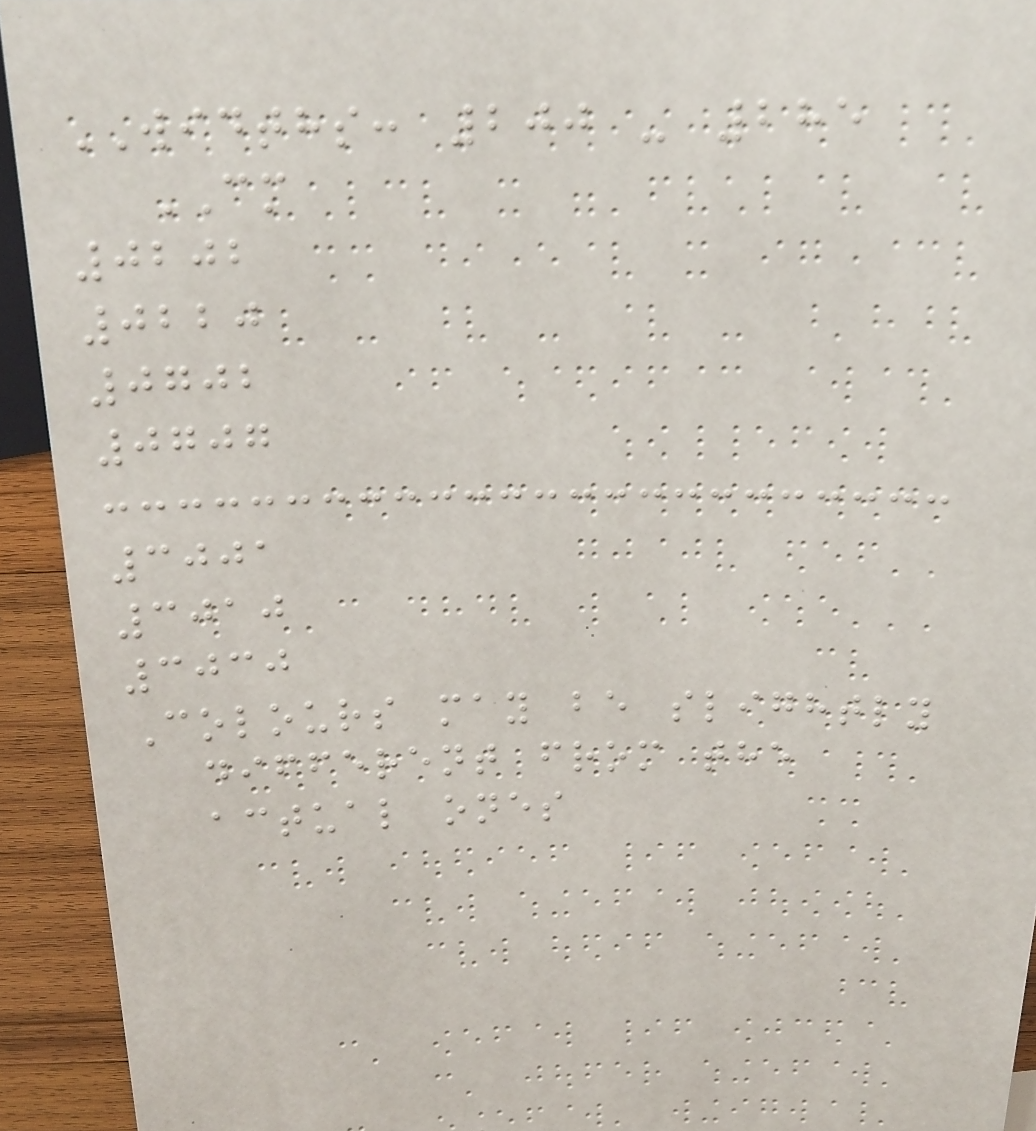WIDTHS: 200 - 285
CM
0202
0220
0702
0707
3001
3010
3030
Colours may be slightly
different from the
actual ones
